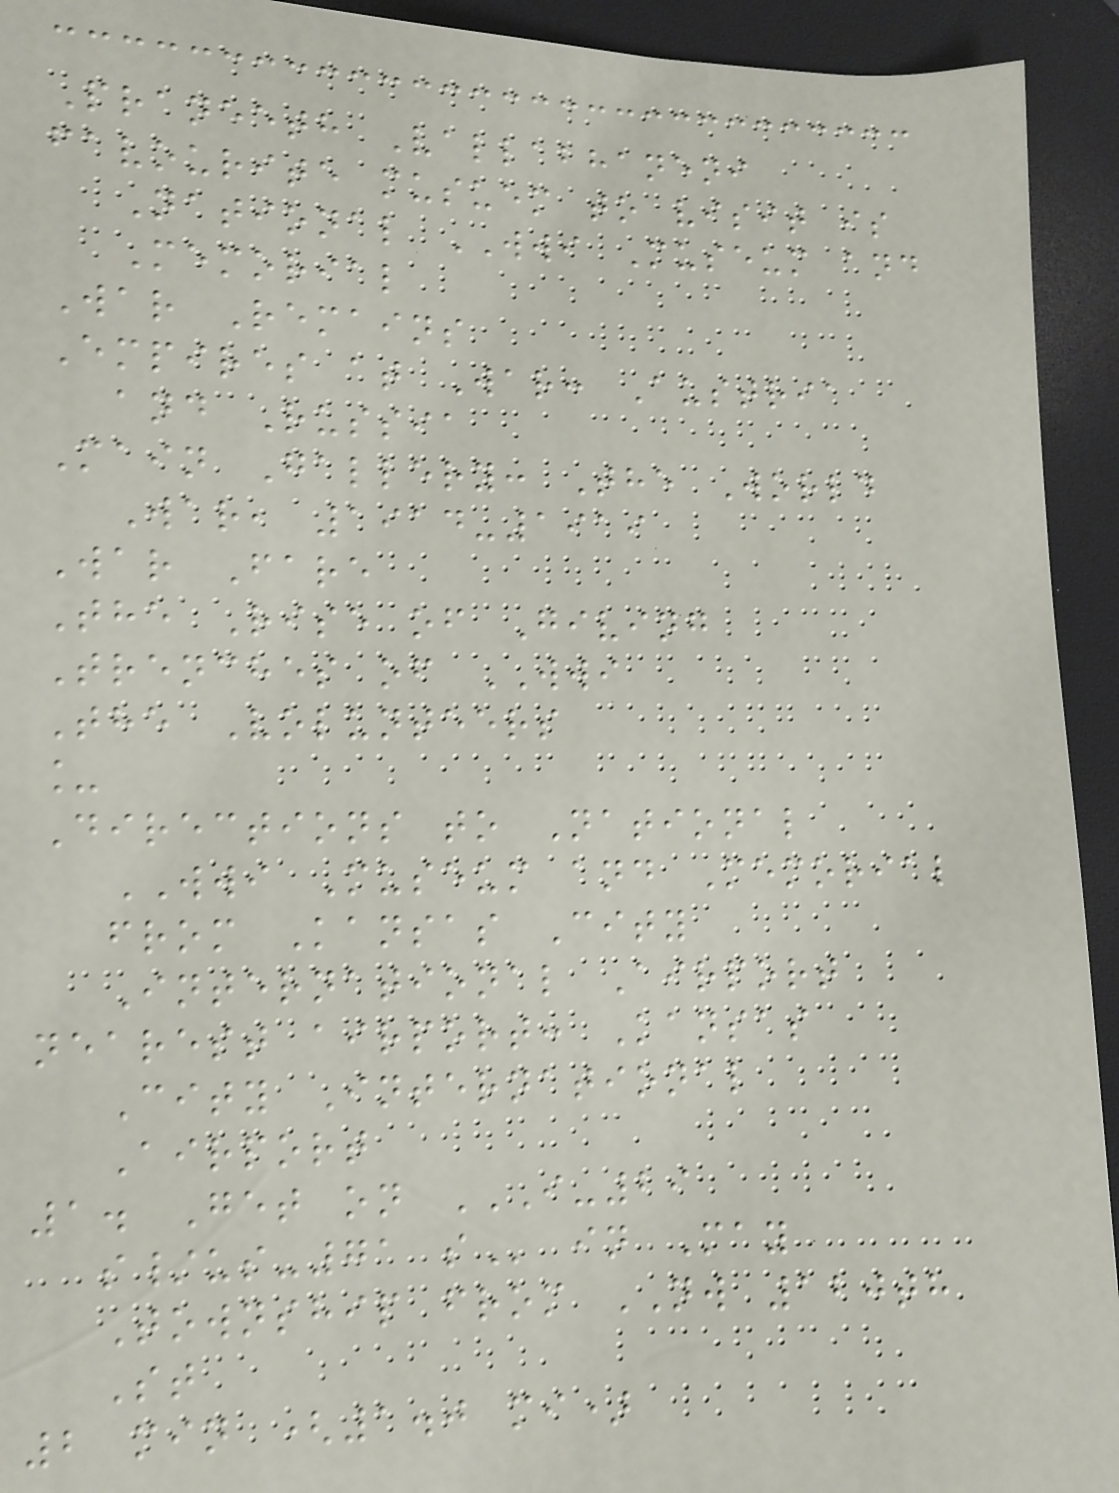Praneeth Vallabhaneni
favourite musuem to visit is
National WWI Museum and
Memorial
War Remains
Empires at War: Austria
and Russia
Main Gallery: The World
War, 1914-1919
War Fare
The Rise of Giving
Trenches of WWI
The Volunteers
_
Directions to National
WWI Museum and Memorial
from Kansas City
International Airport
nearest airport: Kansas
City International
Airport
1. Get on I-29
S/US-71 S in May
Township from NW 120th
St
2 min (1.0 mi)
